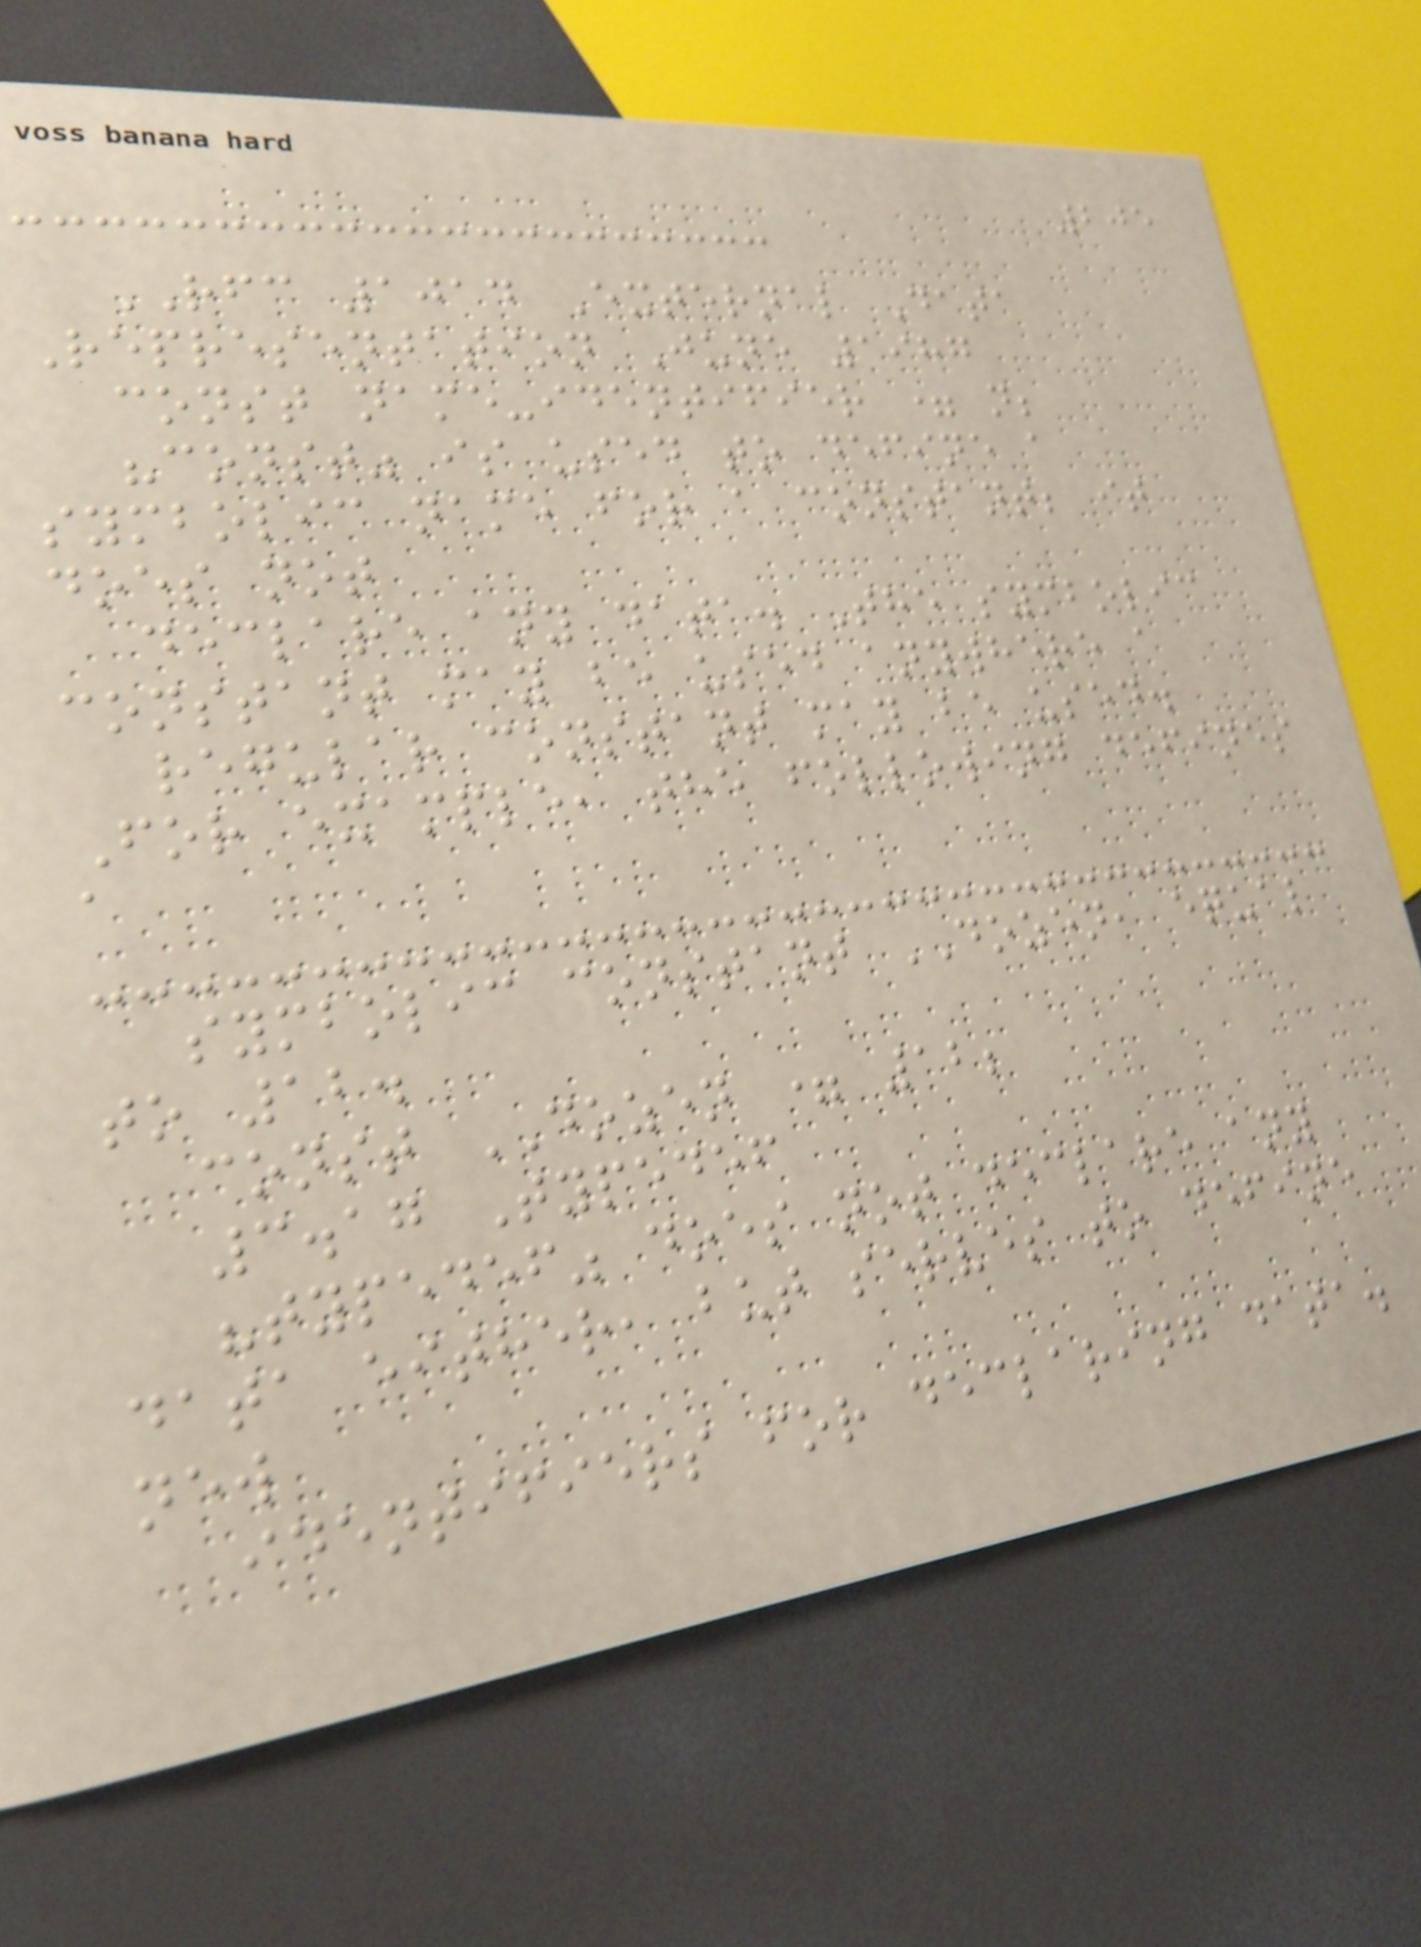205
RFC 1014 External Data
Representation June 1987
const name-identifier = n;
"const" is used to define a
symbolic name for a constant; it
does not
declare any data. The symbolic
constant may be used anywhere a
regular constant may be used.
For example, the following defines
a
symbolic constant DOZEN, equal
to 12.
const DOZEN = 12;
3.17 Typedef
"typedef" does not declare any
data either, but serves to define
new
identifiers for declaring data.
